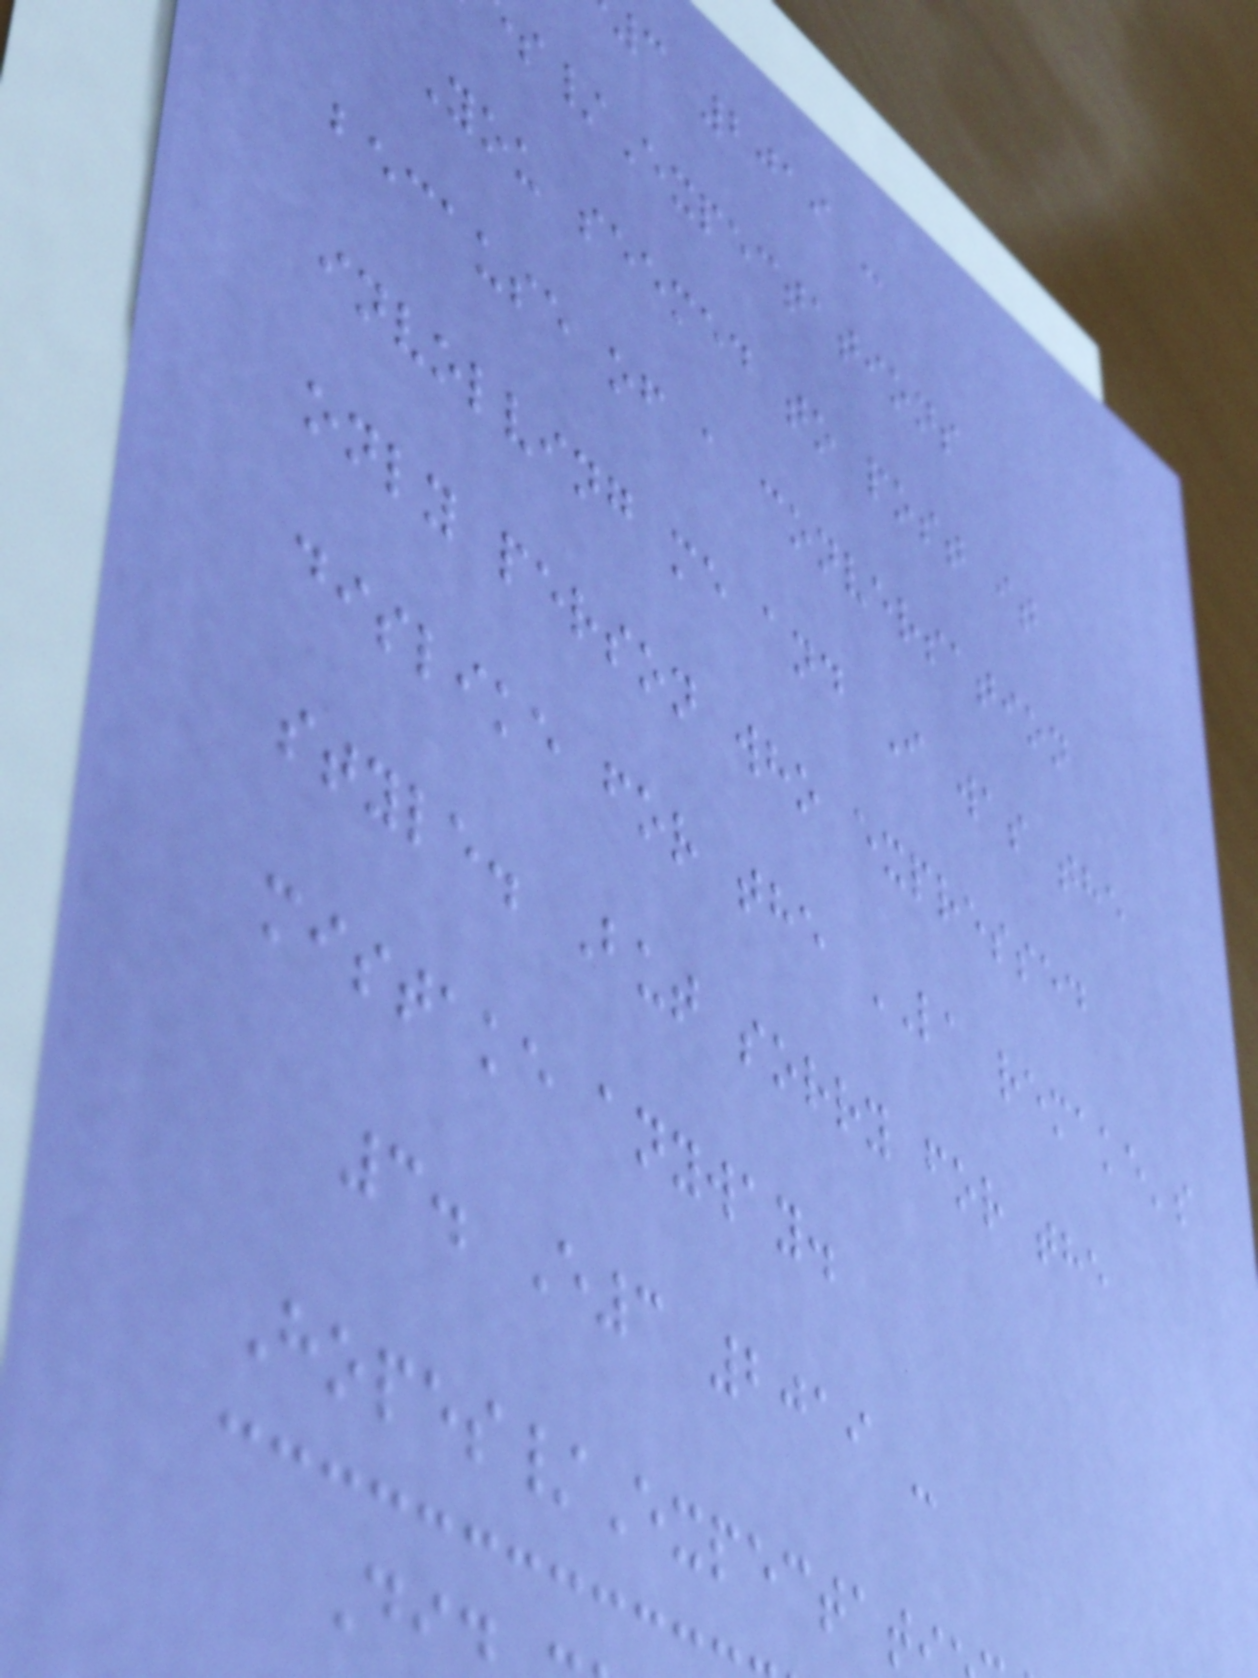c 2019 -
s/Expectations
You seemed to post it
because of a conversation
involving me and I was the
only person who expressed
dislike for the LA remake's
style. But sorry for the
mistake anyway.
3. E3 2019 -
Hopes/Expectat
